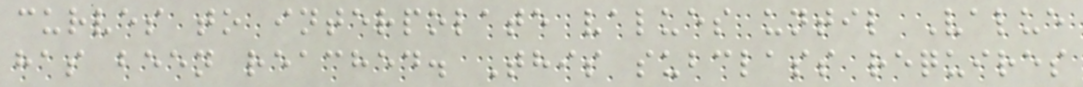curves to interpolate values until Value
has been reached. This subclass requires
